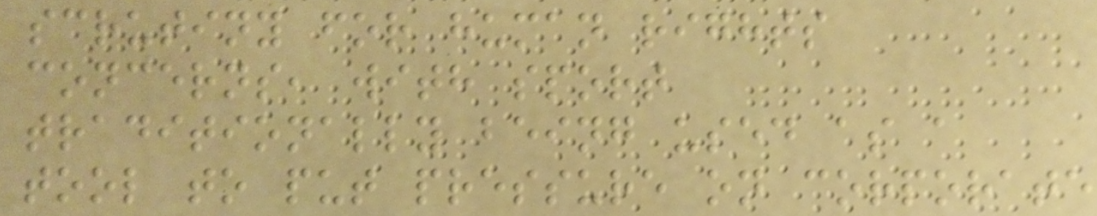scrutiny for human rights
concerns, with sport
traditionally being used as a
tool to put pressure on corporate
